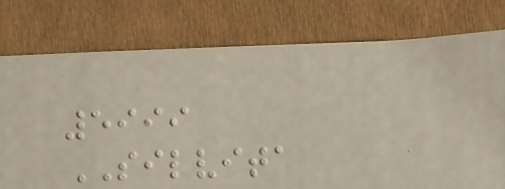5999
SILVITA
